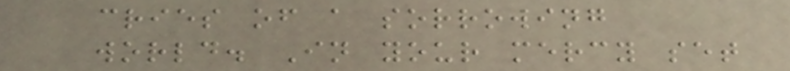cries of a sorrowing
world. In your mercy set
